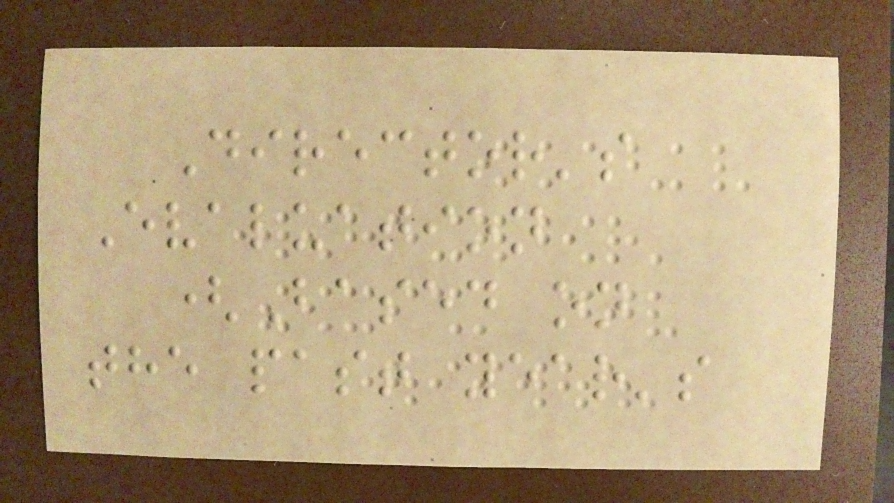Director's
Evaluation
(Based on
the past year's
